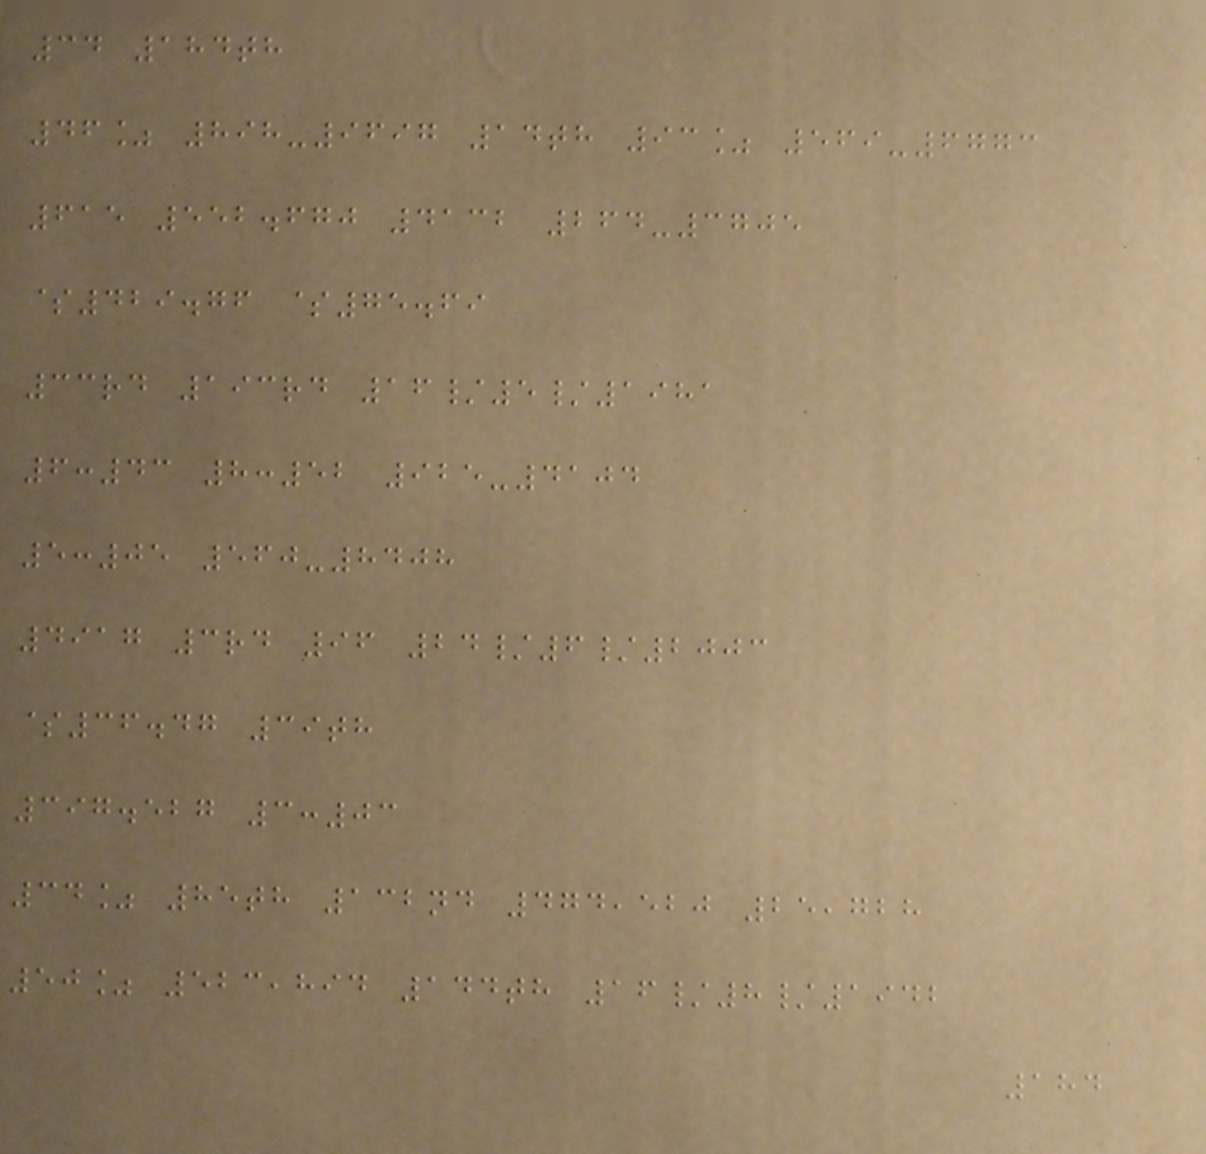34 184th
46% 898-9697 14th 93% 569-6773
615 552.670 4132 264-3705
$429.76 $75.69
33rd 193rd 16/5/1981
6:43 8:52 925-4104
5:05 560-8408
4917 3rd 96 24/6/2003
$36.47 39th
397.527 3:03
34% 85th 132nd 474,520 25,728
50% 523,894 144th 16/8/1942
184
